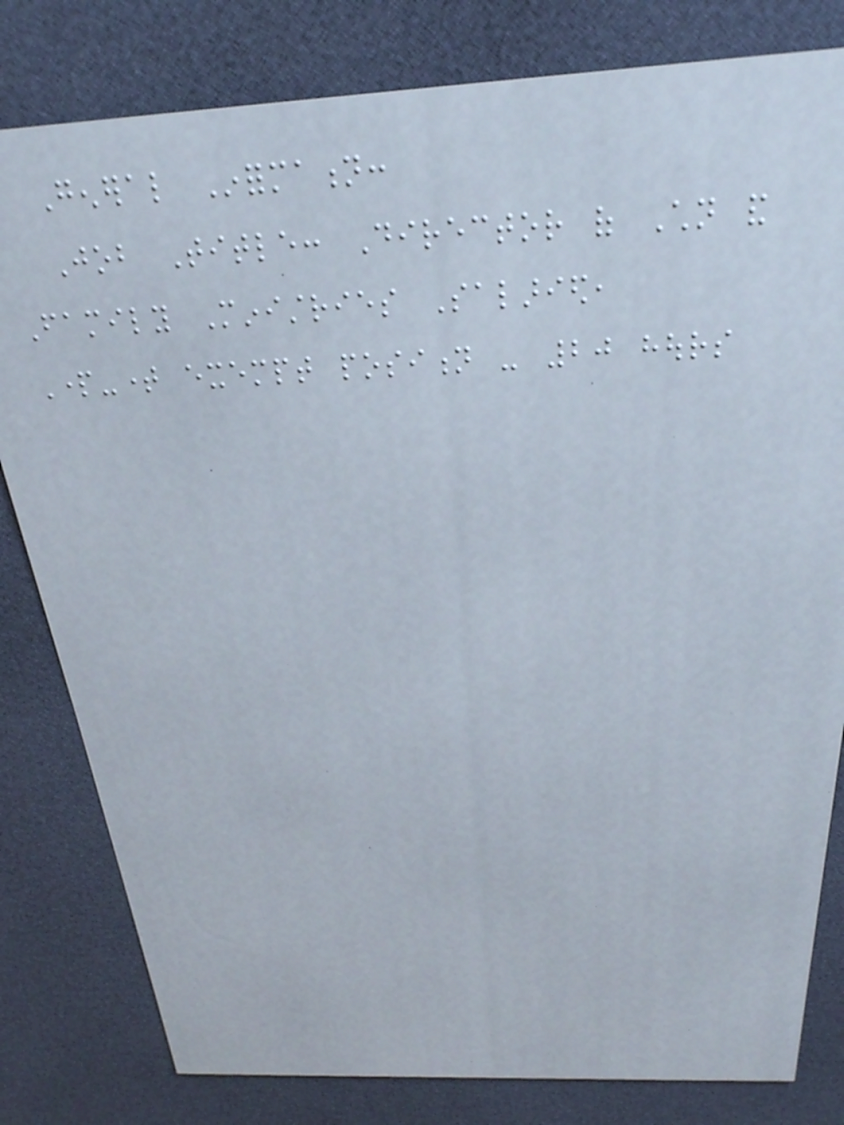General Information:
Job Title: Director of Children and
Family Ministries Salaried,
Part-time exempt position - 20 hours
